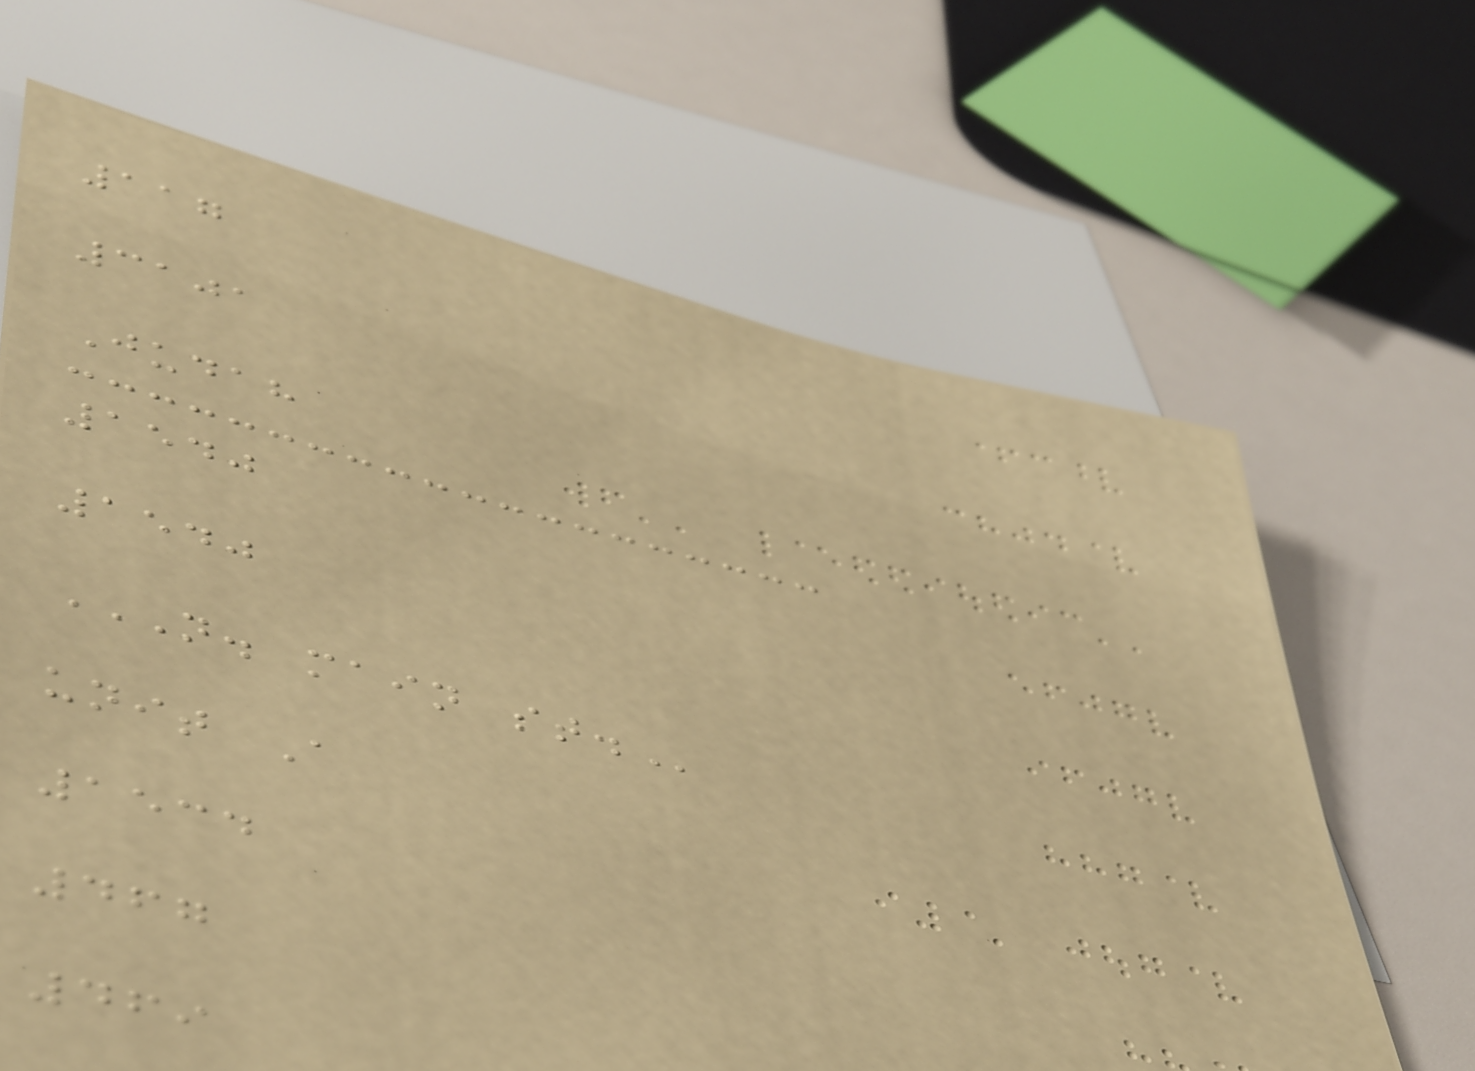117
3101
Judah
1540
1540
N. MAIN ST.
unit A
1534
467
469
